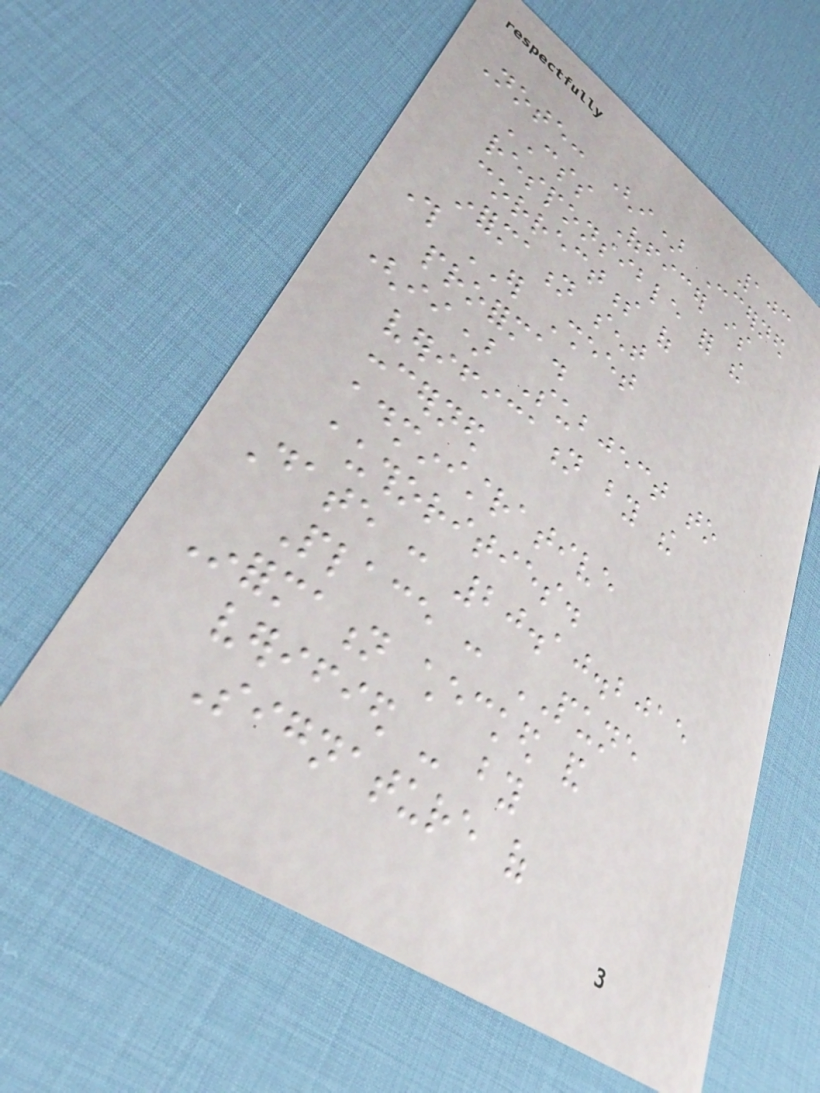103
Note: (i) Concerned
CSS Officer is
responsible for the
correctness of
information sent
through ER Sheet
proforma.
(ii) Subject to
verification by the
concerned
administrative
authorities.
Date : 20.10.2015
Place : PUNE
Information checked and
verified - by
Signature of
